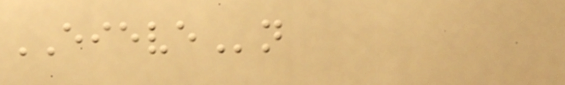EIEVEn
